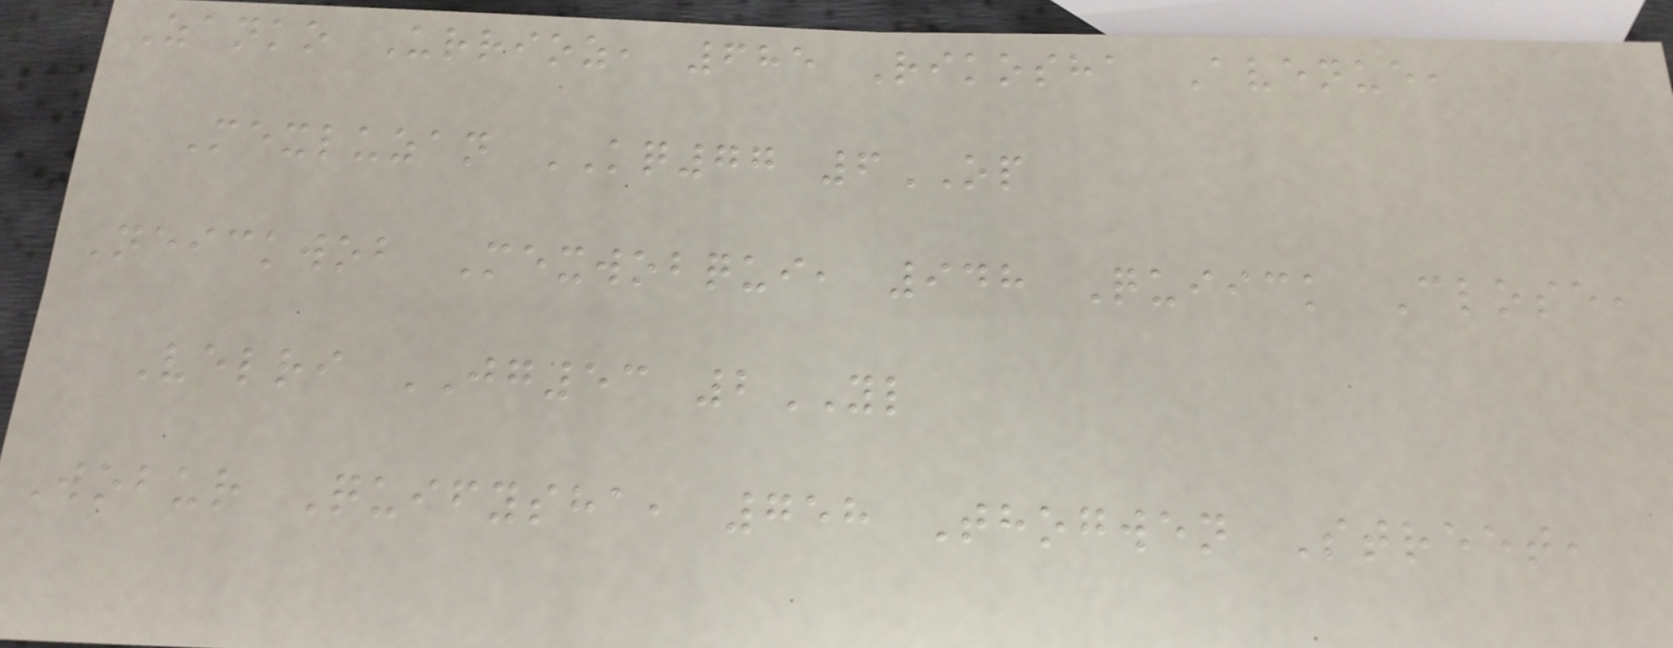Zanko Urrioz, 685 Rikosha Avenue,
Mexluzan KQ77 6OP
Neickwob Mexwobqui, 948 Quiick Close,
Velri JG53 2YL
Wobur Quifysha, 758 Thogwen Street,
